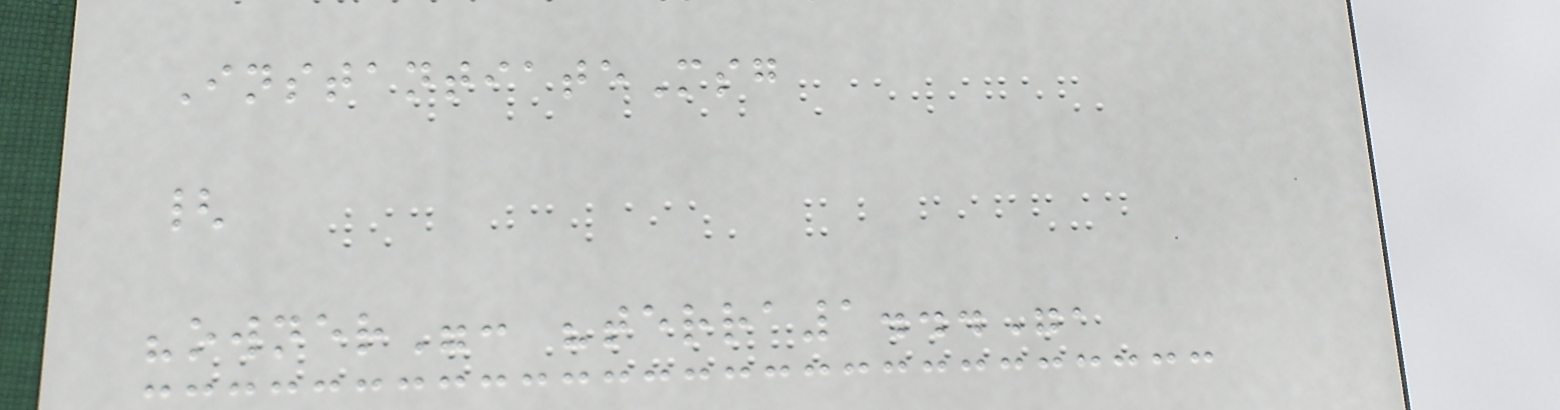InstantiateMsg
{
"owner": "terra1...",
